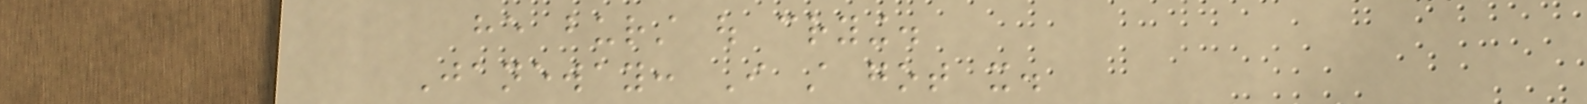he burst out crying.
Janeway: I still got it.
